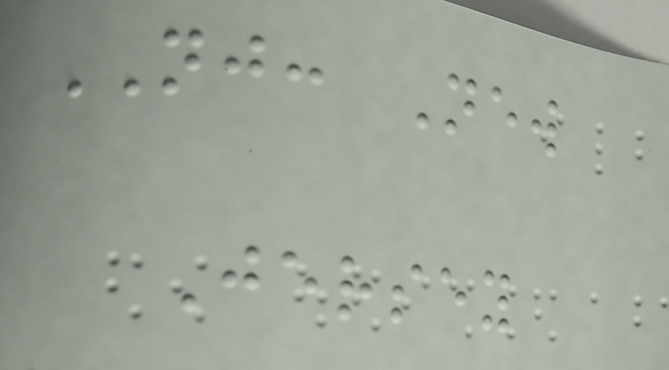NJ: New
Jersey
